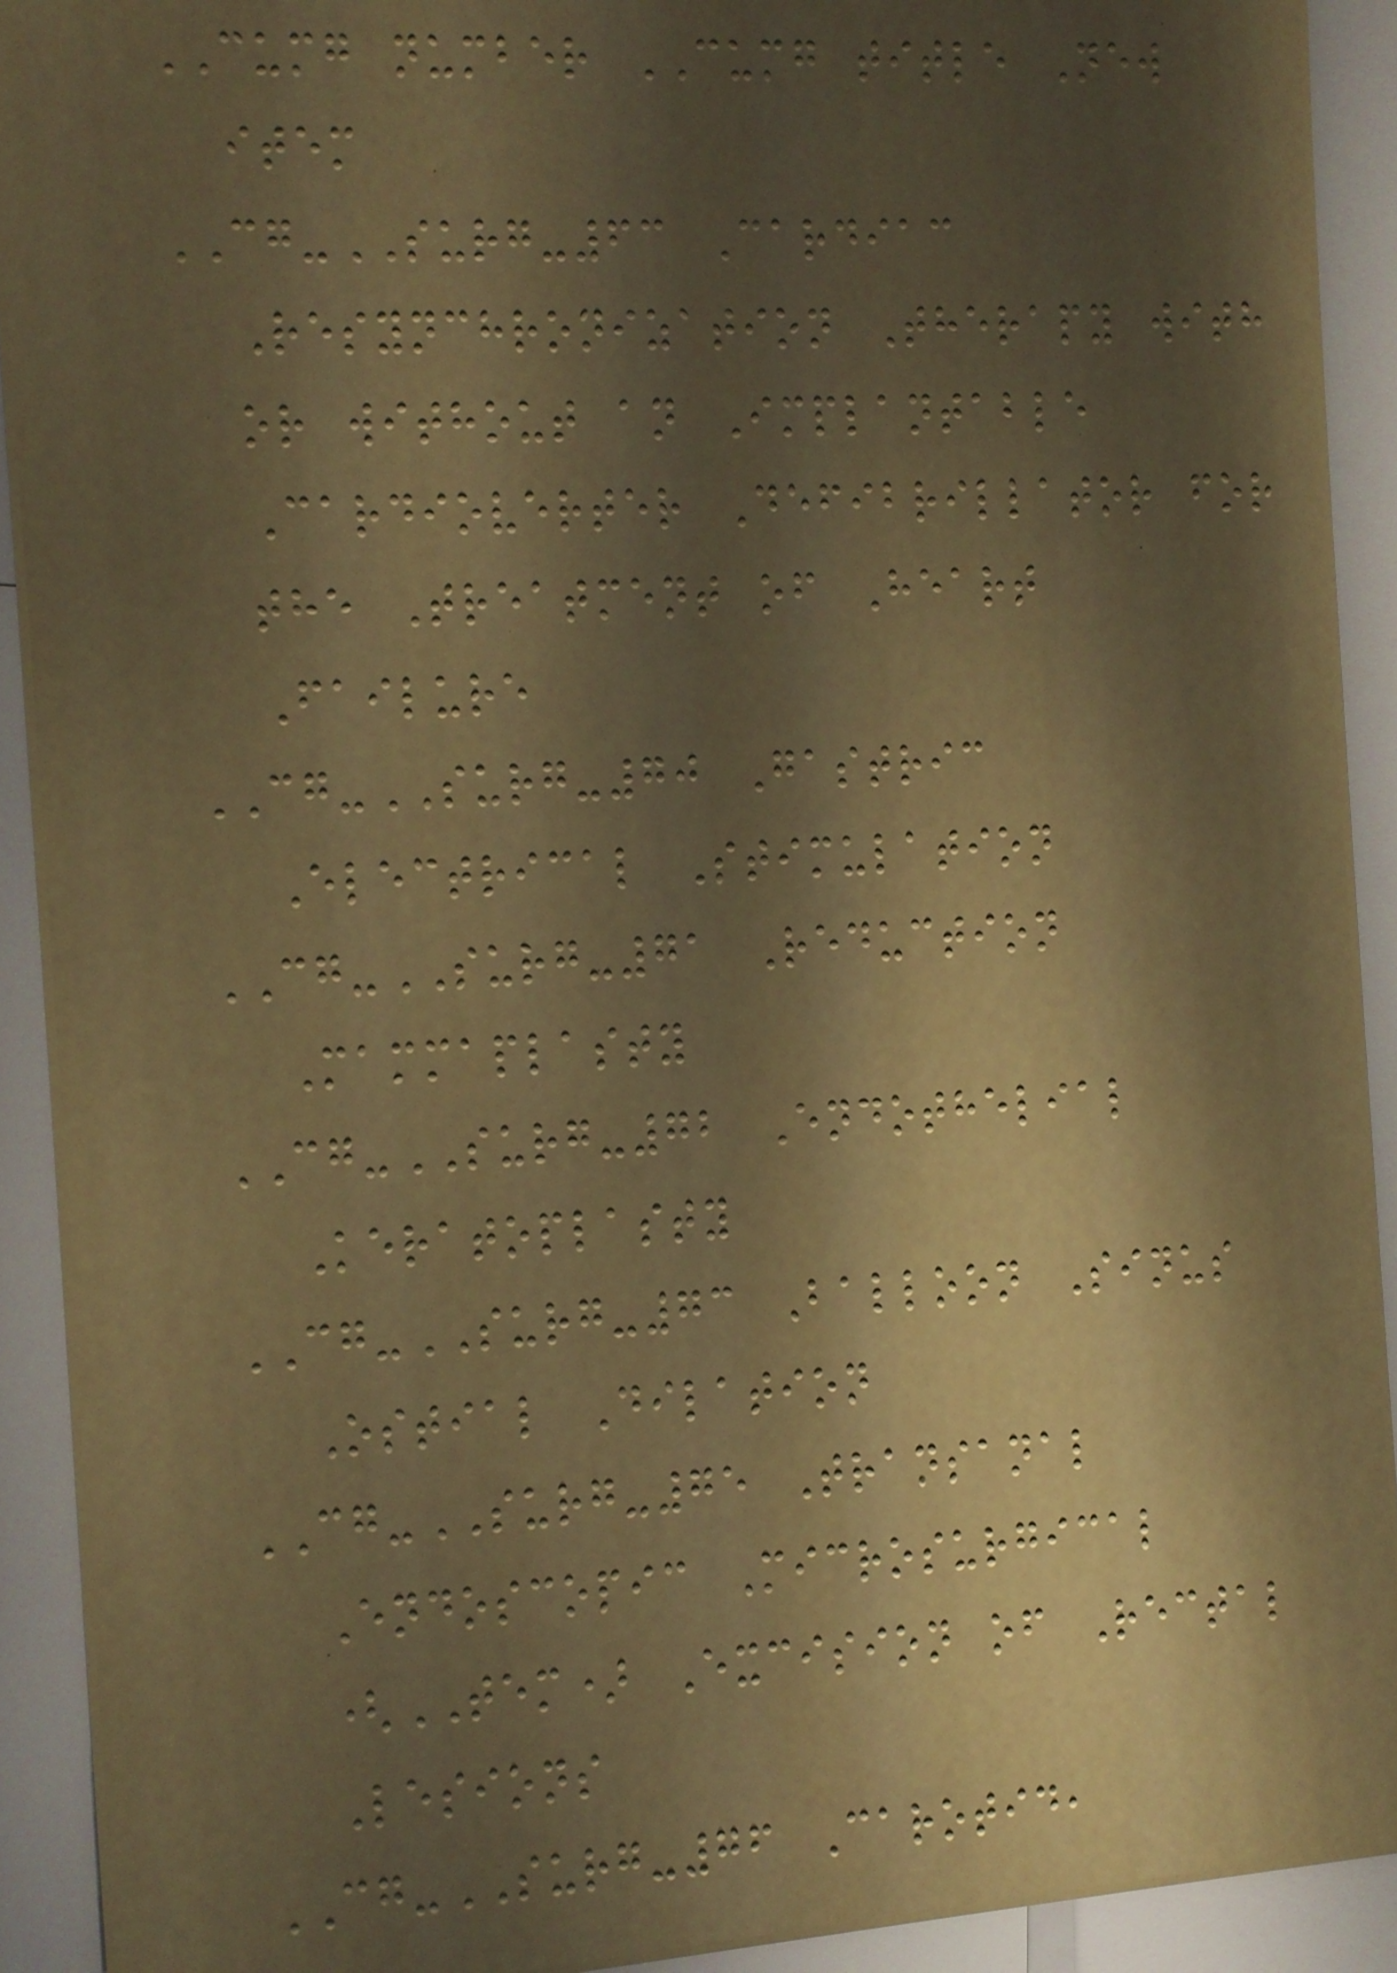CUMG number CUMG title New
item
CG-SURG-63 Cardiac
Resynchronization Therapy with
or without an Implantable
Cardioverter Defibrillator for
the Treatment of Heart
Failure
CG-SURG-70 Gastric
Electrical Stimulation
CG-SURG-71 Reduction
Mammaplasty
CG-SURG-72 Endothelial
Keratoplasty
CG-SURG-73 Balloon Sinus
Ostial Dilation
CG-SURG-75 Transanal
Endoscopic Microsurgical
(TEM) Excision of Rectal
Lesions
CG-SURG-76 Carotid,
